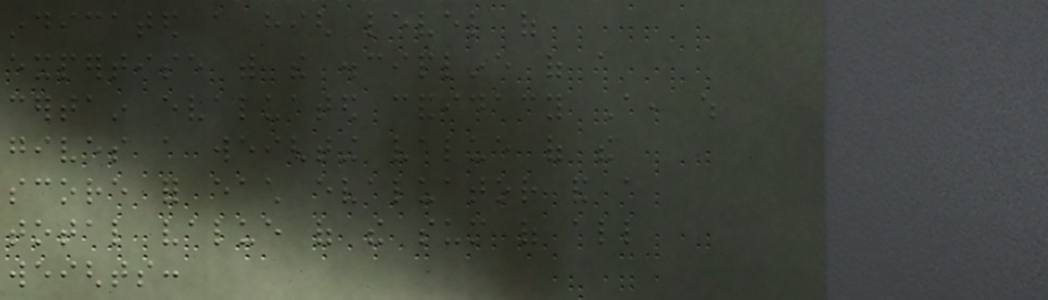indicated a high level of
expertise with the discipline of a
certain evaluated candidacy A, which
gives a weighting value of the
score for each evaluator and a
total value of the sum of all
weights:
